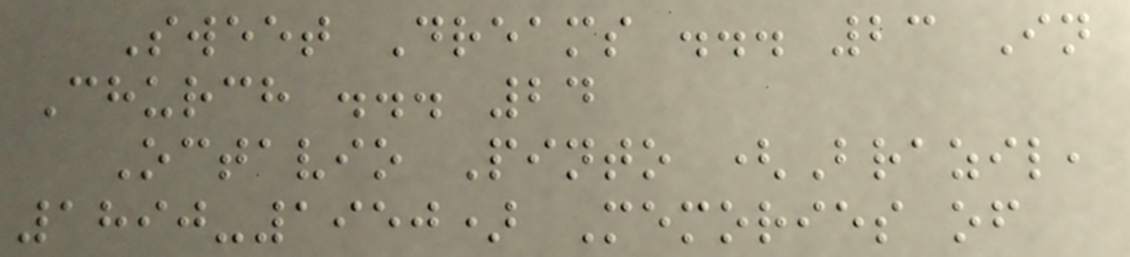Sweet Dreams ... 23 In
Church ... 24
Octavio Pinto (Brazil,
1890-1950) Memories of
